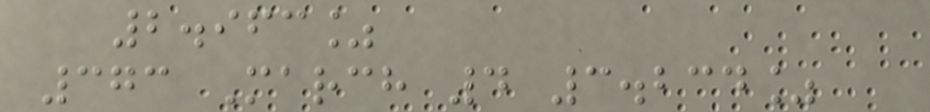2.963%
373 March 4 3.234%
